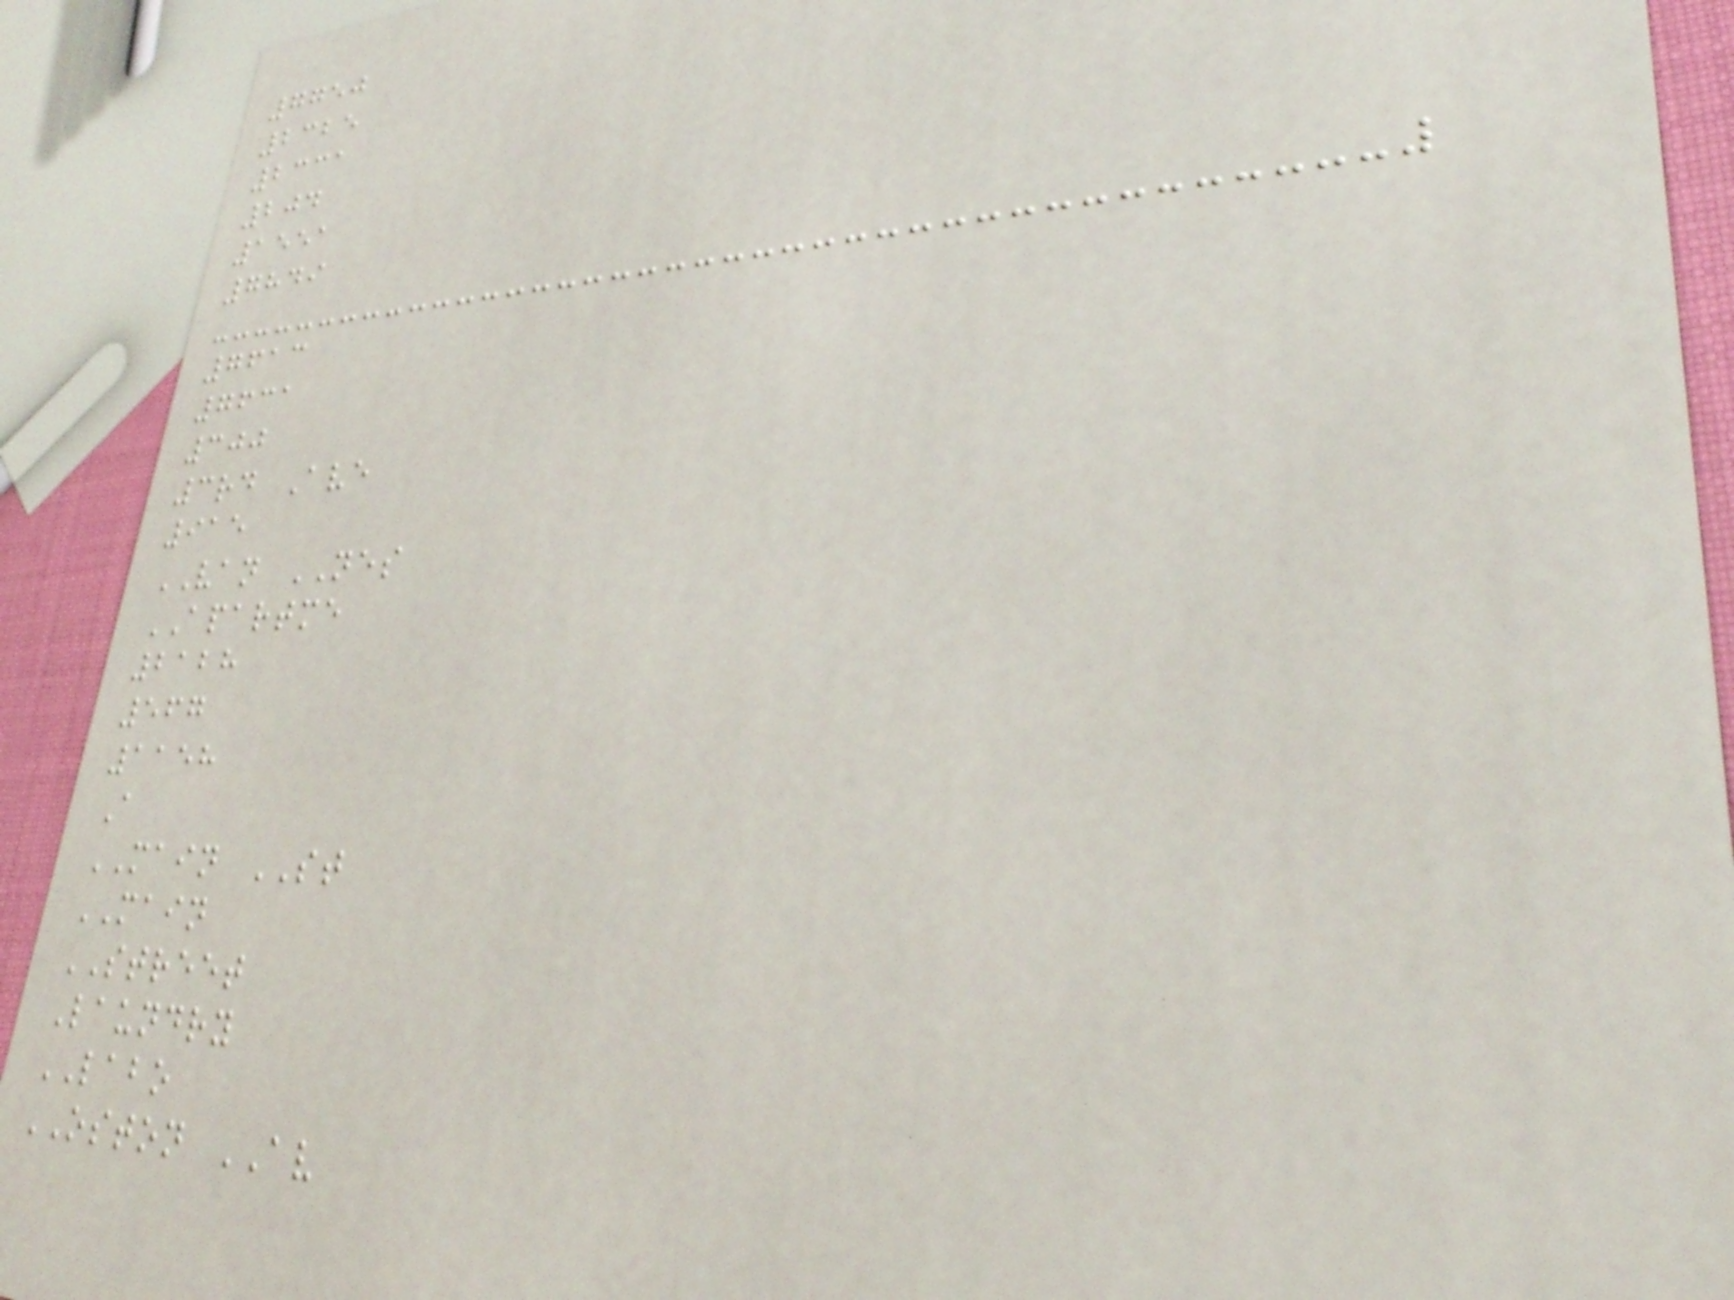7750
2325
2331
204
1551
7849
7613
7631
300
3rd Ave
915
VAN NES
APARTME
2128
567
1158
A
MAIN ST
MAIN
STREET
Laundry
LABO
OSTON AV
